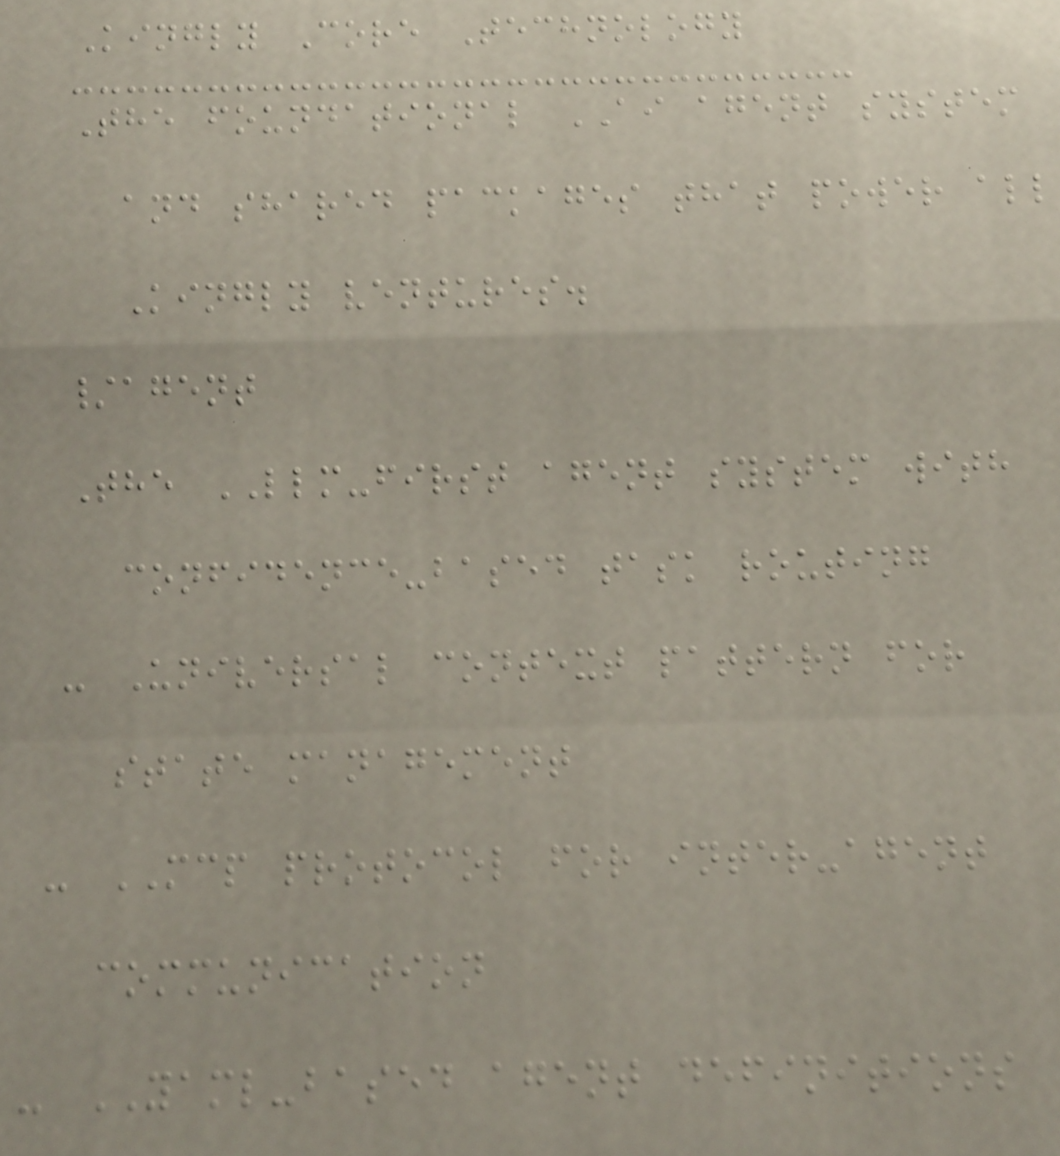Kingly Core Technology
The foundational AI agent system
and shared packages that power all
Kingly ventures.
/agent
The LLM-first agent system with
confidence-based task routing
- Universal context pattern for
state management
- MCP protocol for inter-agent
communication
- YAML-based agent definitions
